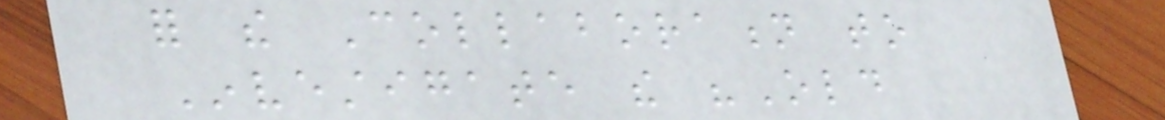for the Collaboration to
Investigate the "Old
